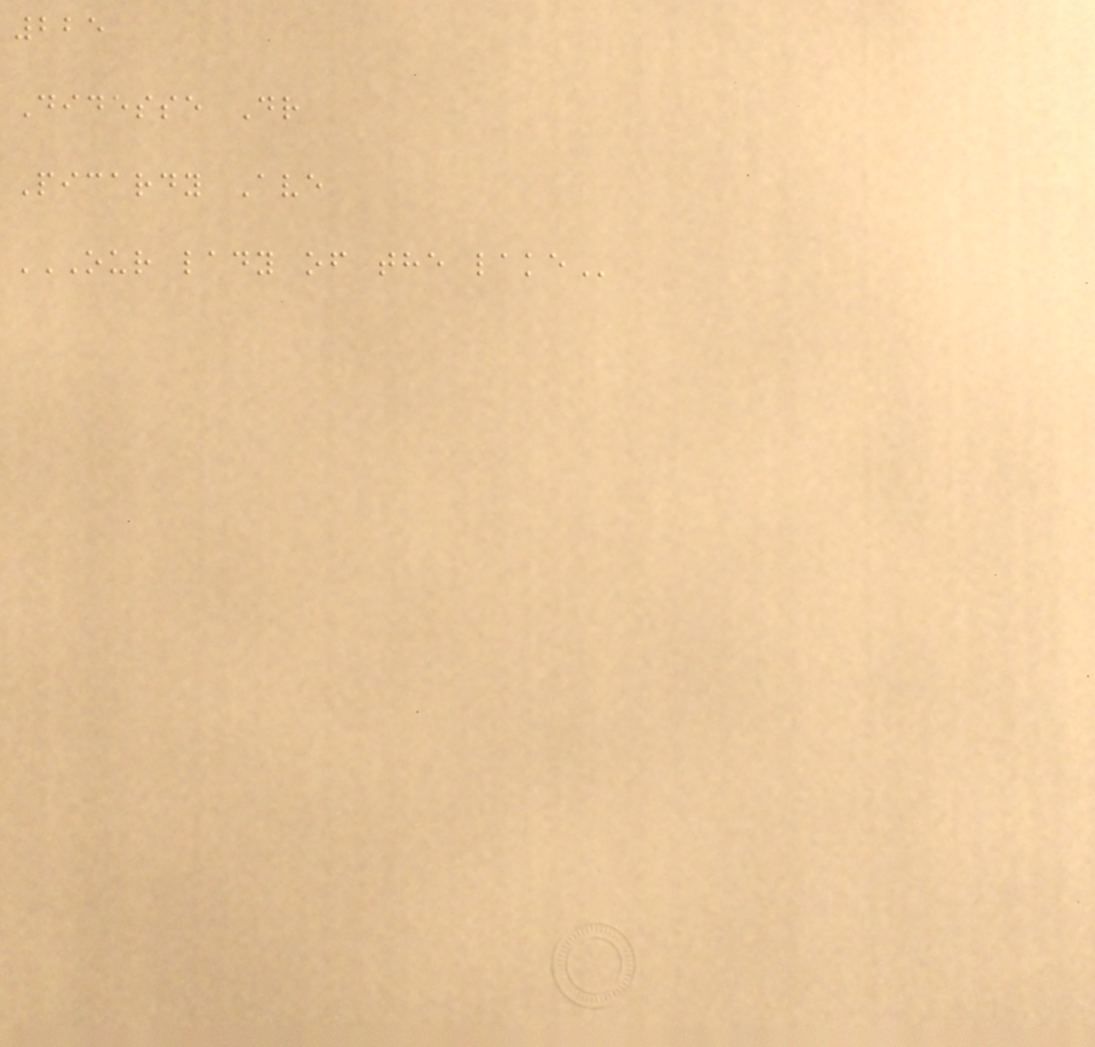225
Didesse Dr
Picardy Ave
OUR LADY OF THE LAKE
